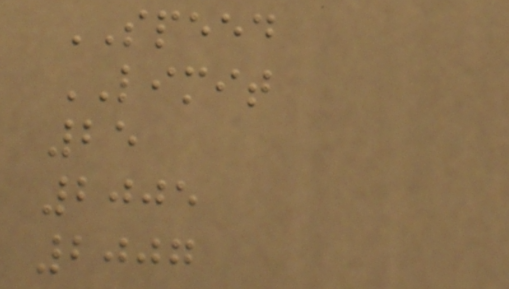SPEED
LIMIT
25
2005
2007
